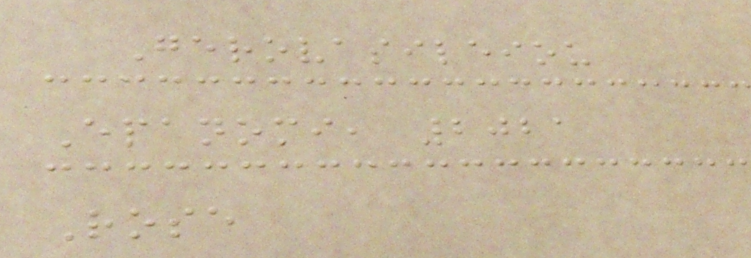Gerovasileiou
Epanomi, 2021
Rose
